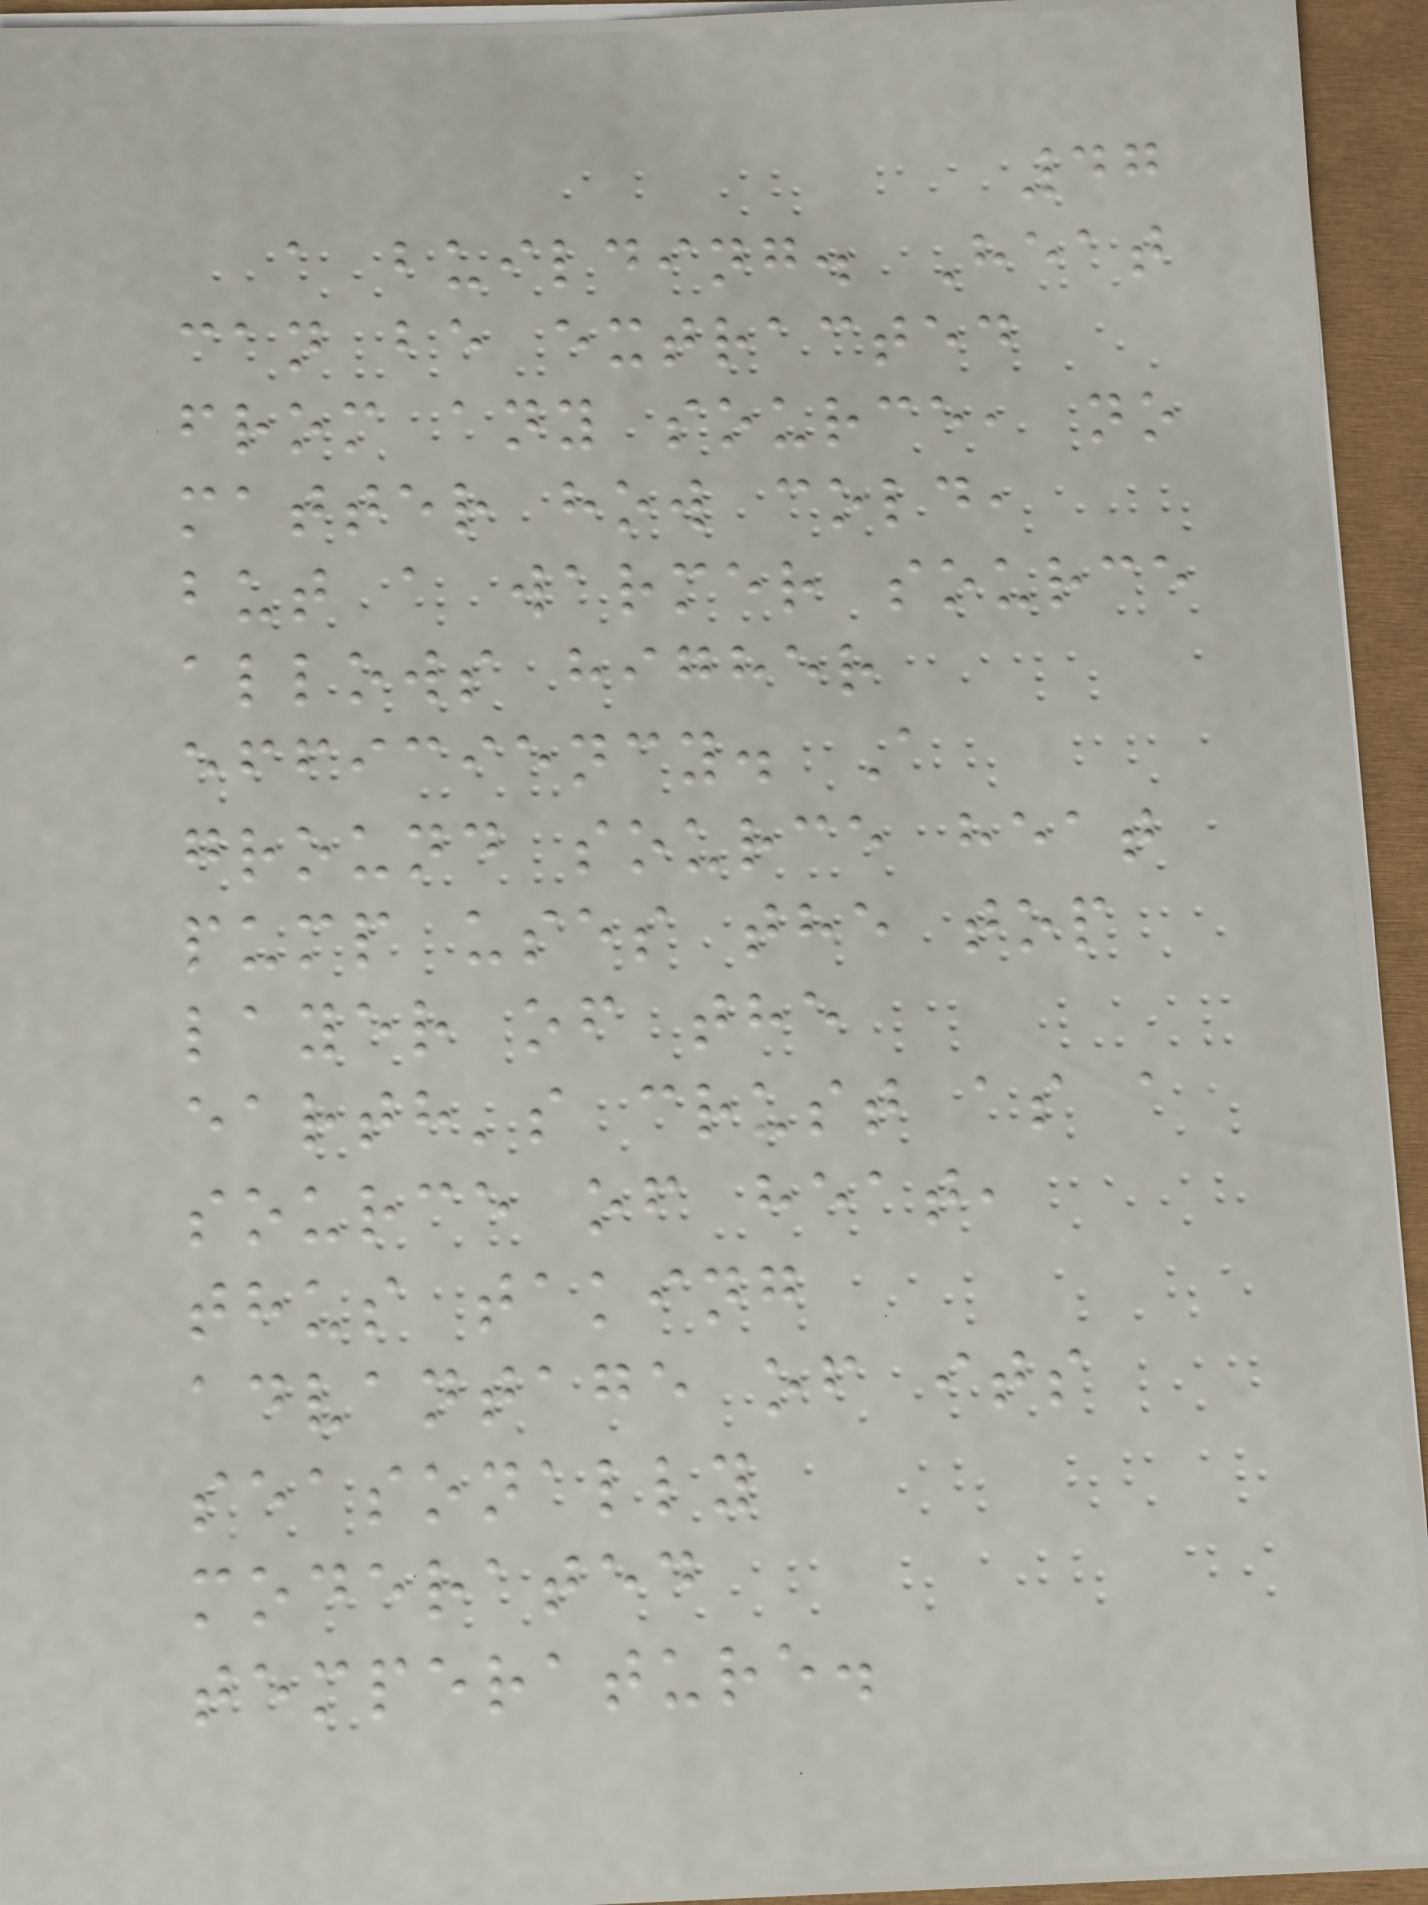47
a building. Heat
can be extracted
from any source, no
matter how cold,
but a warmer source
allows higher
efficiency. A
ground source heat
pump uses the top
layer of the
earth's crust as a
source of heat,
thus taking
advantage of its
seasonally
moderated
temperature.
